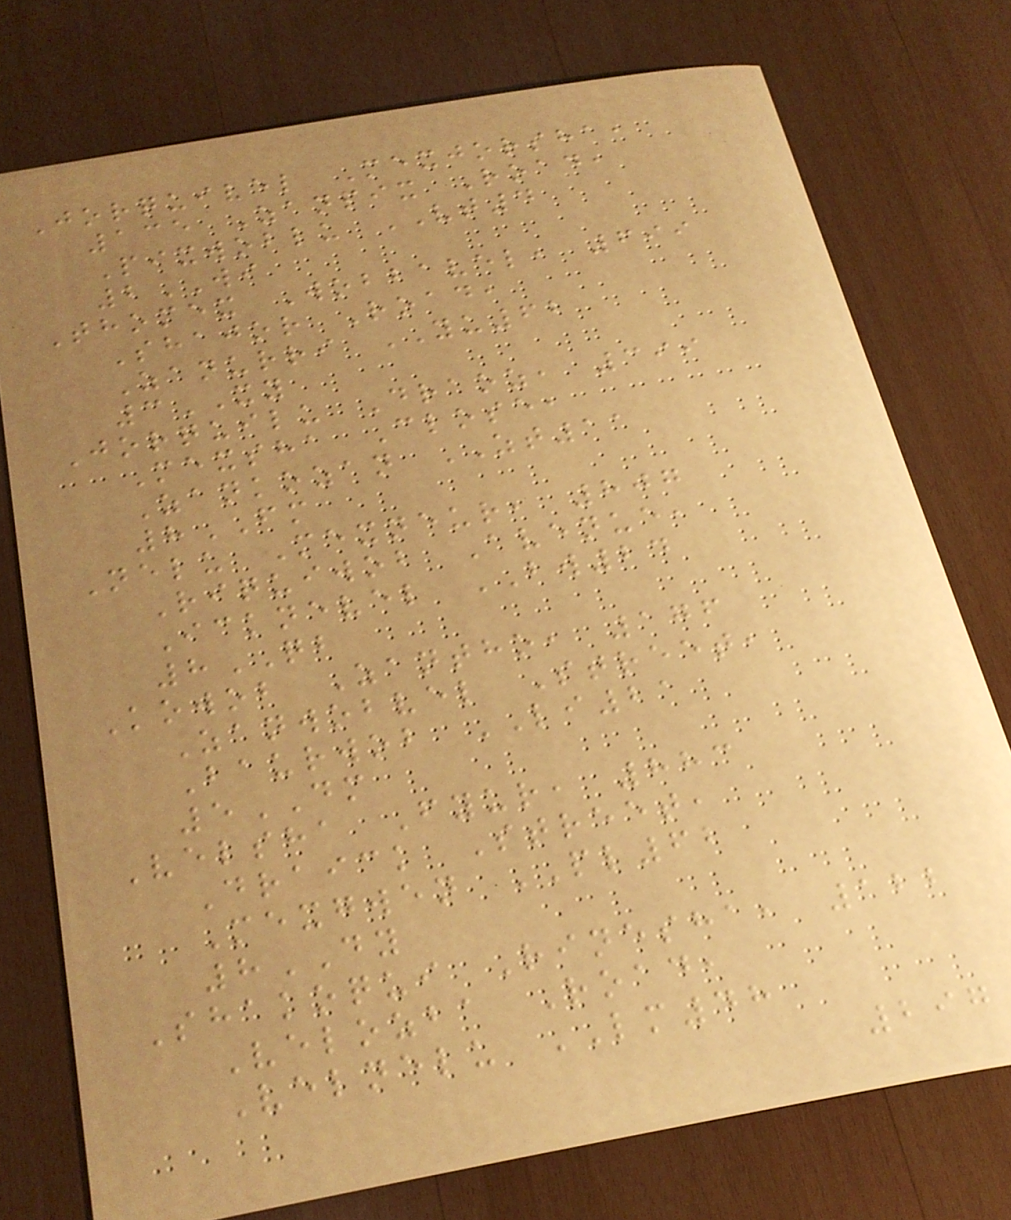Jorquivel Mexjorsha,
135 Zanpix Road,
Pixwoblu VT4
2WI
Thomex Wobbavel, 699
Shajor Road,
Zanurri YU62
3XY
Jorquilu Draoz, 399
Mexsha Close,
Zankozan ZT11
8FM
Nelu Mexneur, 807
Riquiwob Avenue,
Icknevel BW24
8QB
Kowob Zantho, 176
Zanwobvel Street,
Baurwob LI21
5DM
Velsha Fyur, 883
Draick Street,
Mexgwen PL62
8DY
Shakoqui Rinesha, 122
Velozba Road,
Velnelu LM48
297
